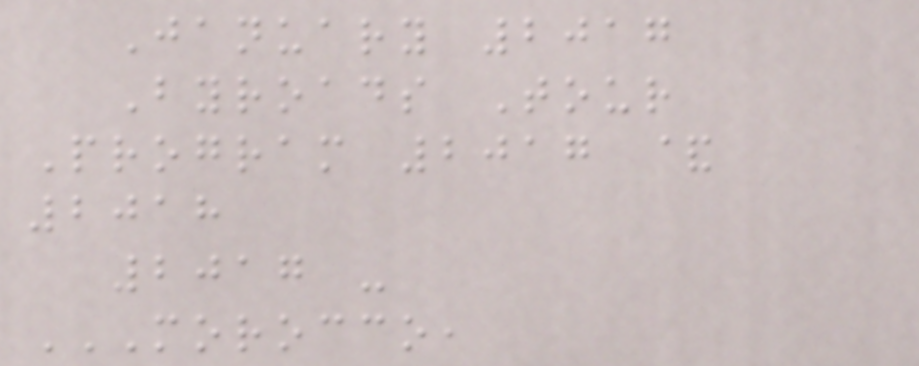January 2017
Byroads Tour
Program 2017 &
2018
2017 -
MOROCCO,
